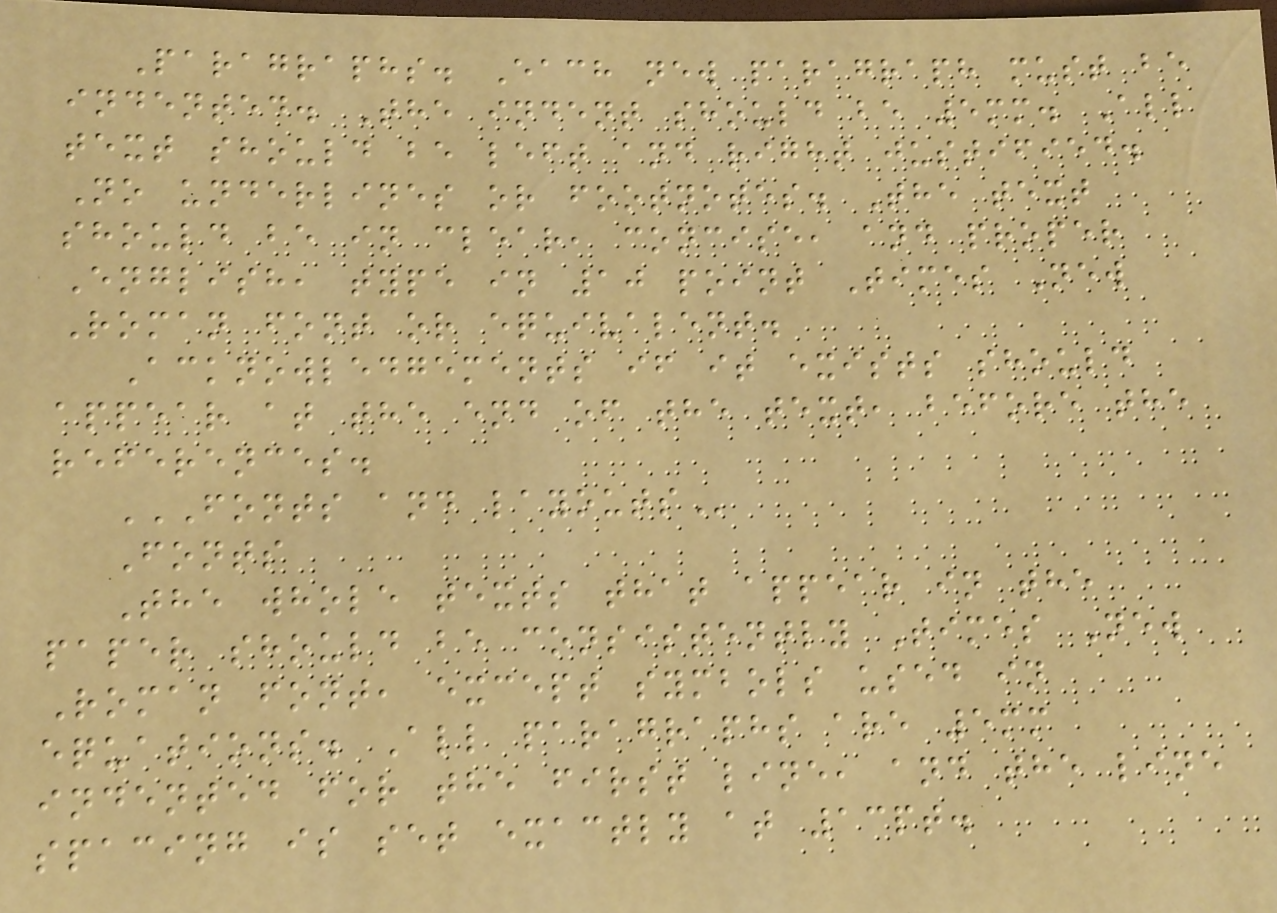Paragraphs. Each new paragraph must be
indented. The indent should be 5mm. All
text should be left and right justified.
No underlines or footnotes. The text
should be in clear, concise, and proper
English, type in 10 point Times New
Roman font or equivalent.
Acknowledgements if it exists should
appear at the end of the text, before the
references.
FONTS AND LAYOUTS
Fonts
The whole texts that appear in the
paper should be consistently Times New
Roman font, except symbols used in
equations. All paragraphs are 5mm
indented for the first line, and the line
spacing is set exactly at 13pt.
